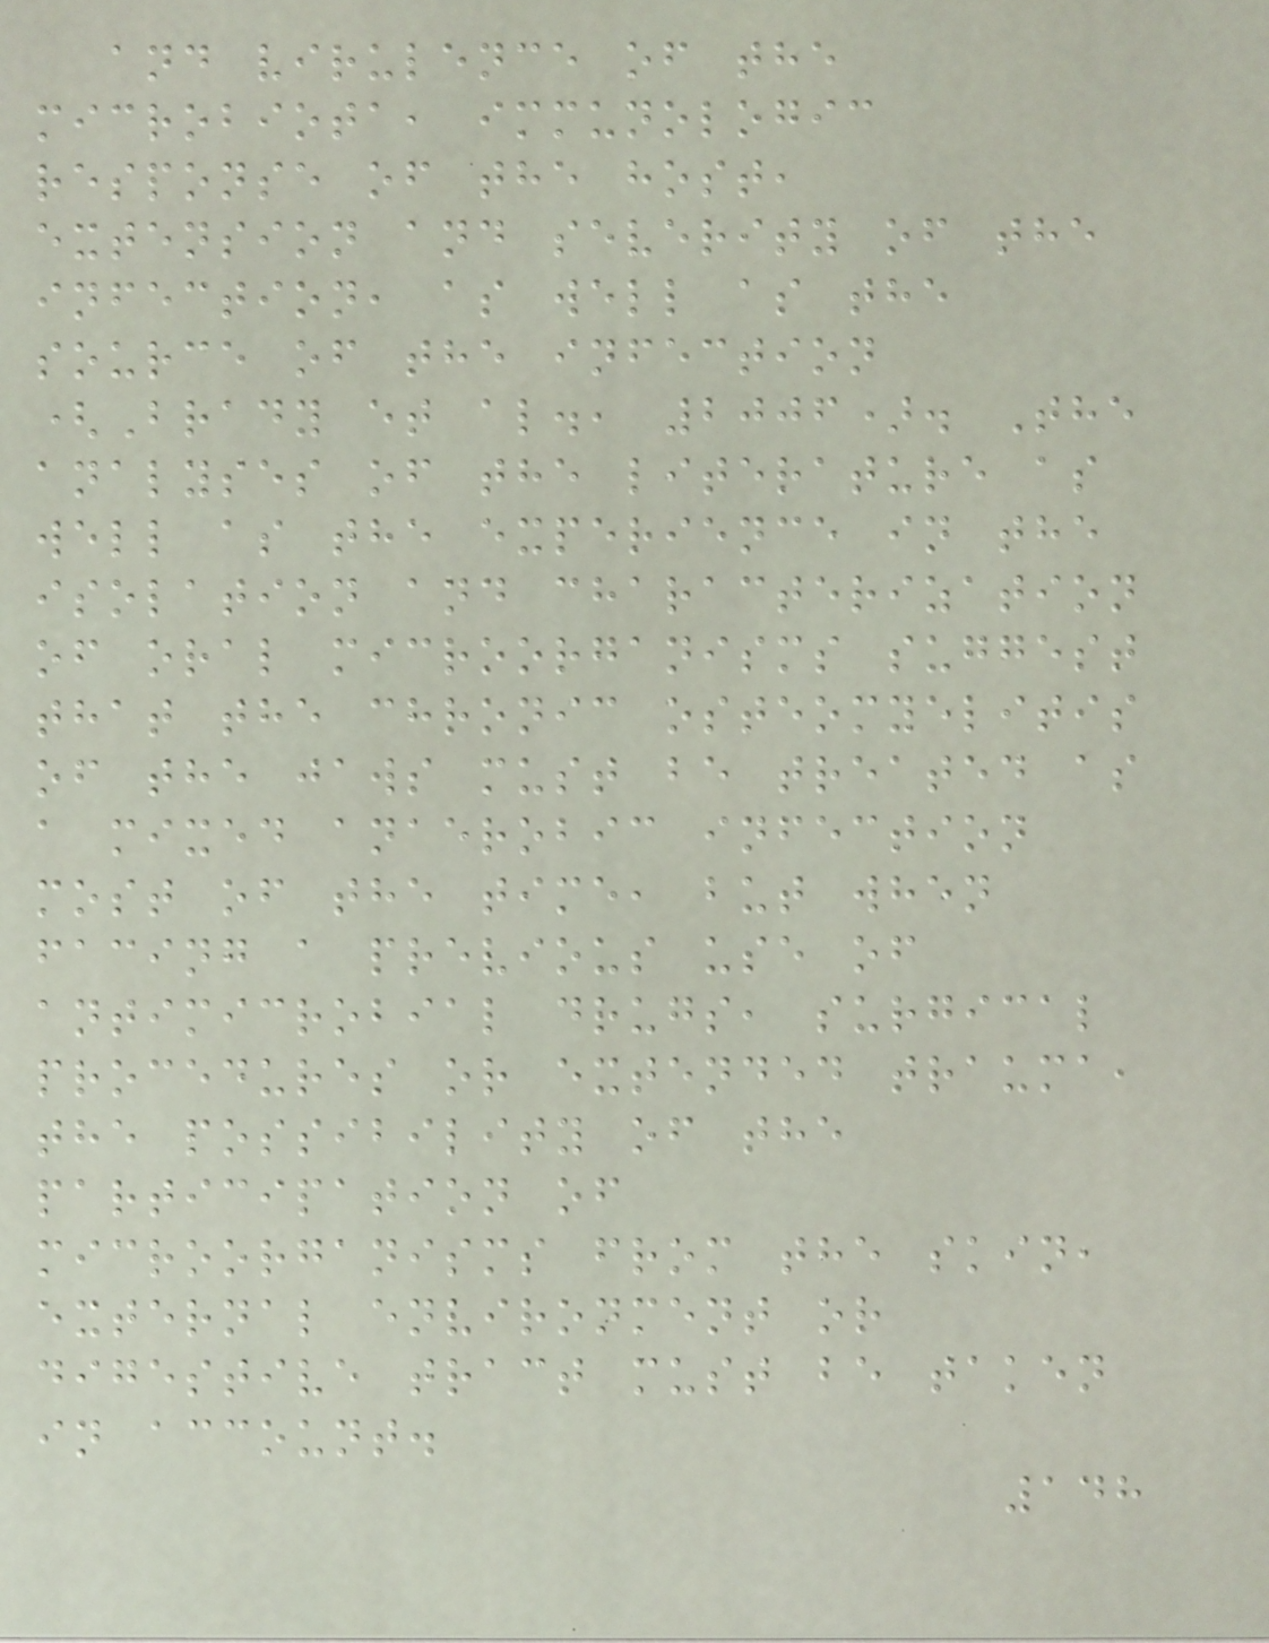and virulence of the
microbiota, immunologic
response of the host,
extension and severity of the
infection, as well as the
source of the infection
(Brady et al., 2006). The
analyses of the literature as
well as the experience in the
isolation and characterization
of oral microorganisms suggest
that the chronic osteomyelitis
of the jaws must be treated as
a mixed anaerobic infection
most of the time, but when
facing a previous use of
antimicrobial drugs, surgical
procedures or extended trauma,
the possibility of the
participation of
microorganisms from the skin,
external environment or
digestive tract must be taken
in account.
148
